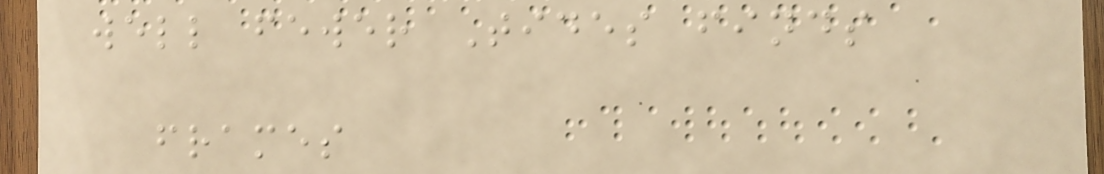well fewer Tides finds
frames
